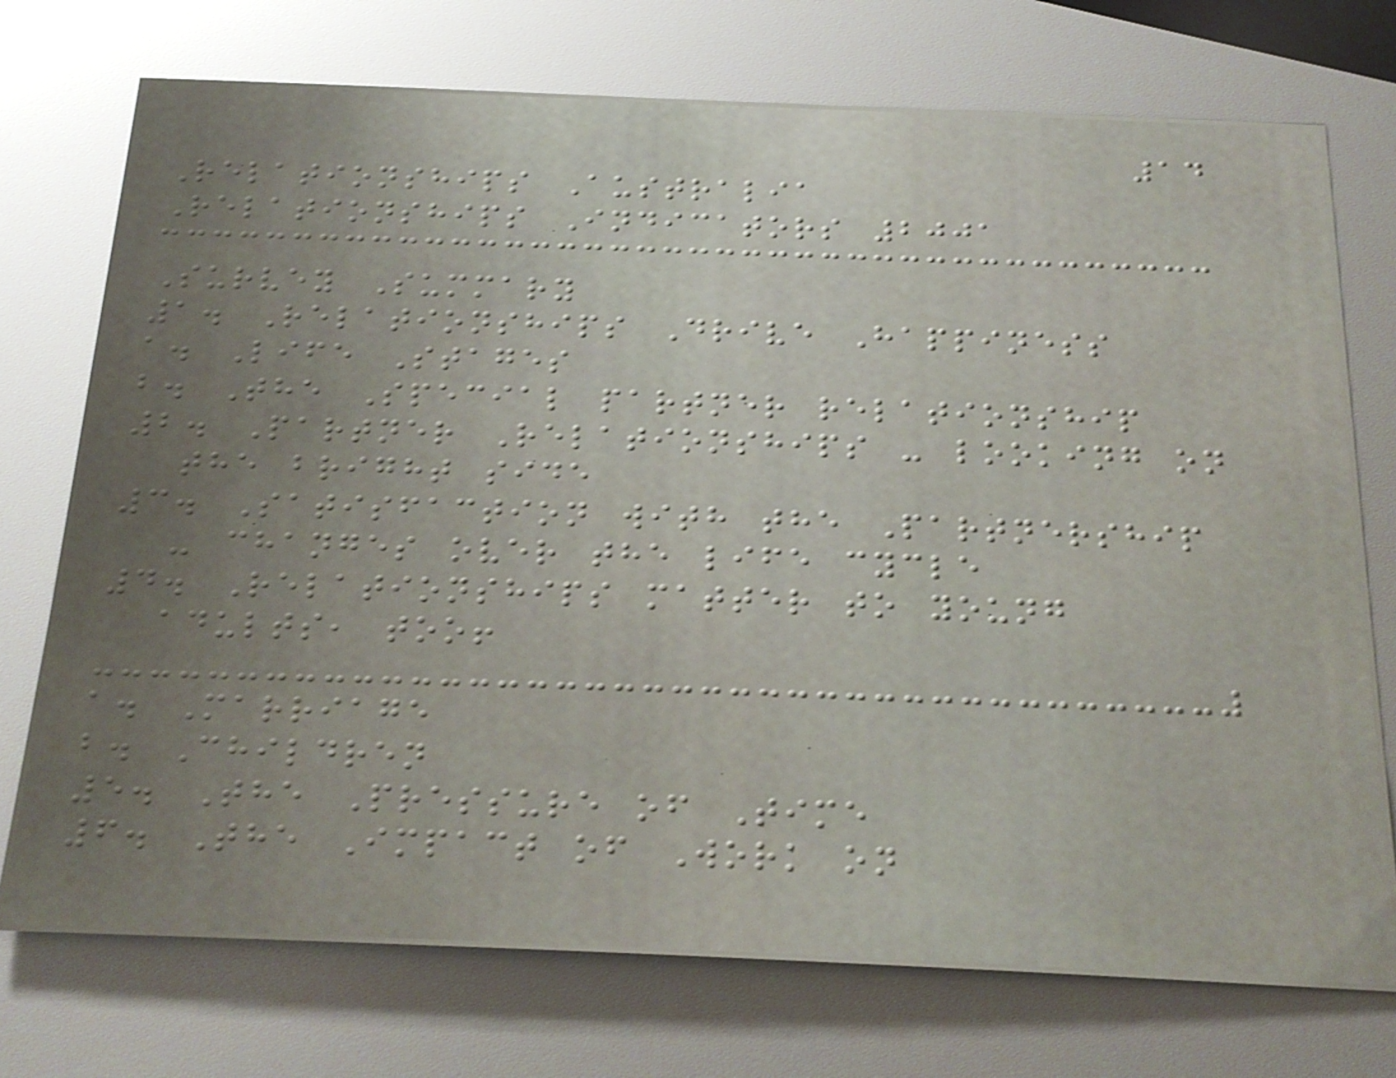14
Relationships Australia
Relationships Indicators 2001
Survey Summary
1. Relationships Drive Happiness
a. Life Stages
b. The Special partner relationship
2. Partner Relationships - looking on
the bright side
3. Satisfaction with the Partnership
- changes over the life cycle
4. Relationships matter to young
adults, too!
a. Marriage
b. Children
5. The Pressure of Time
6. The Impact of Work on
